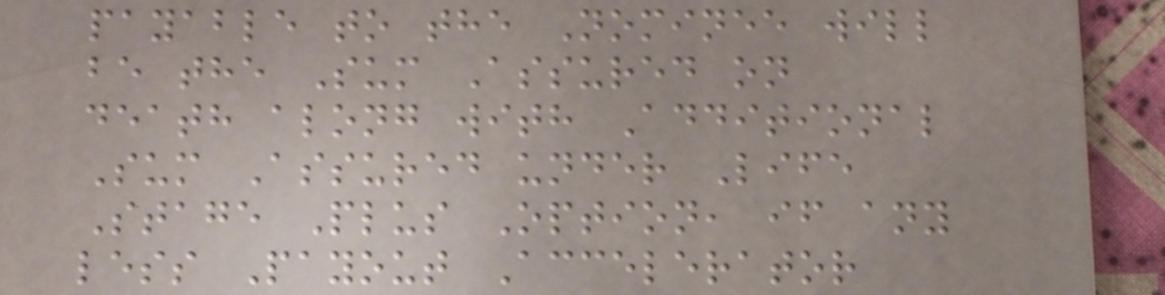payable to the Nominee will
be the Sum Assured on
death along with Additional
Sum Assured under Life
Stage Plus Option, if any
less Payout Accelerator
